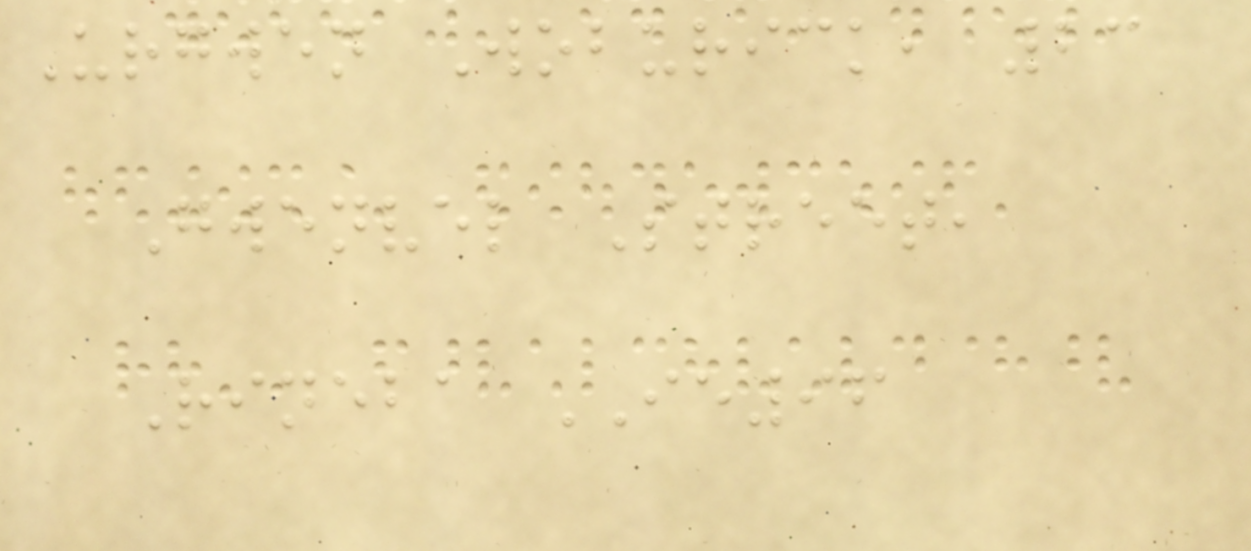Urgwen Woburick, 23
Gwenvel Street,
Rineba IE96
